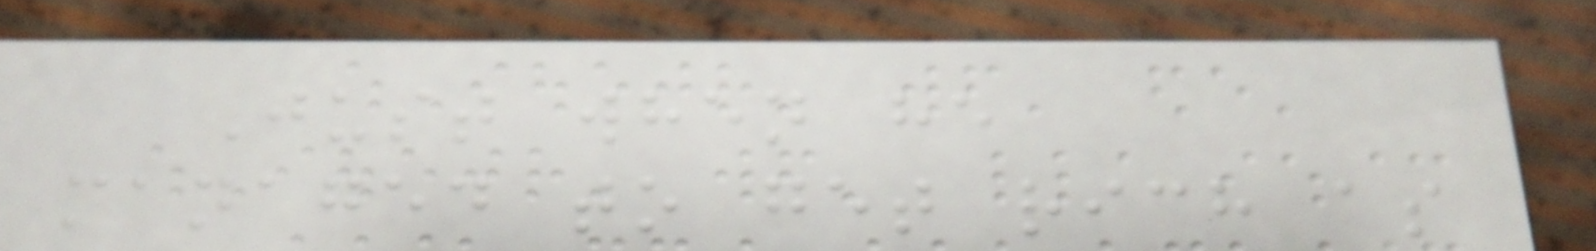Just when he
managed to get rich as
